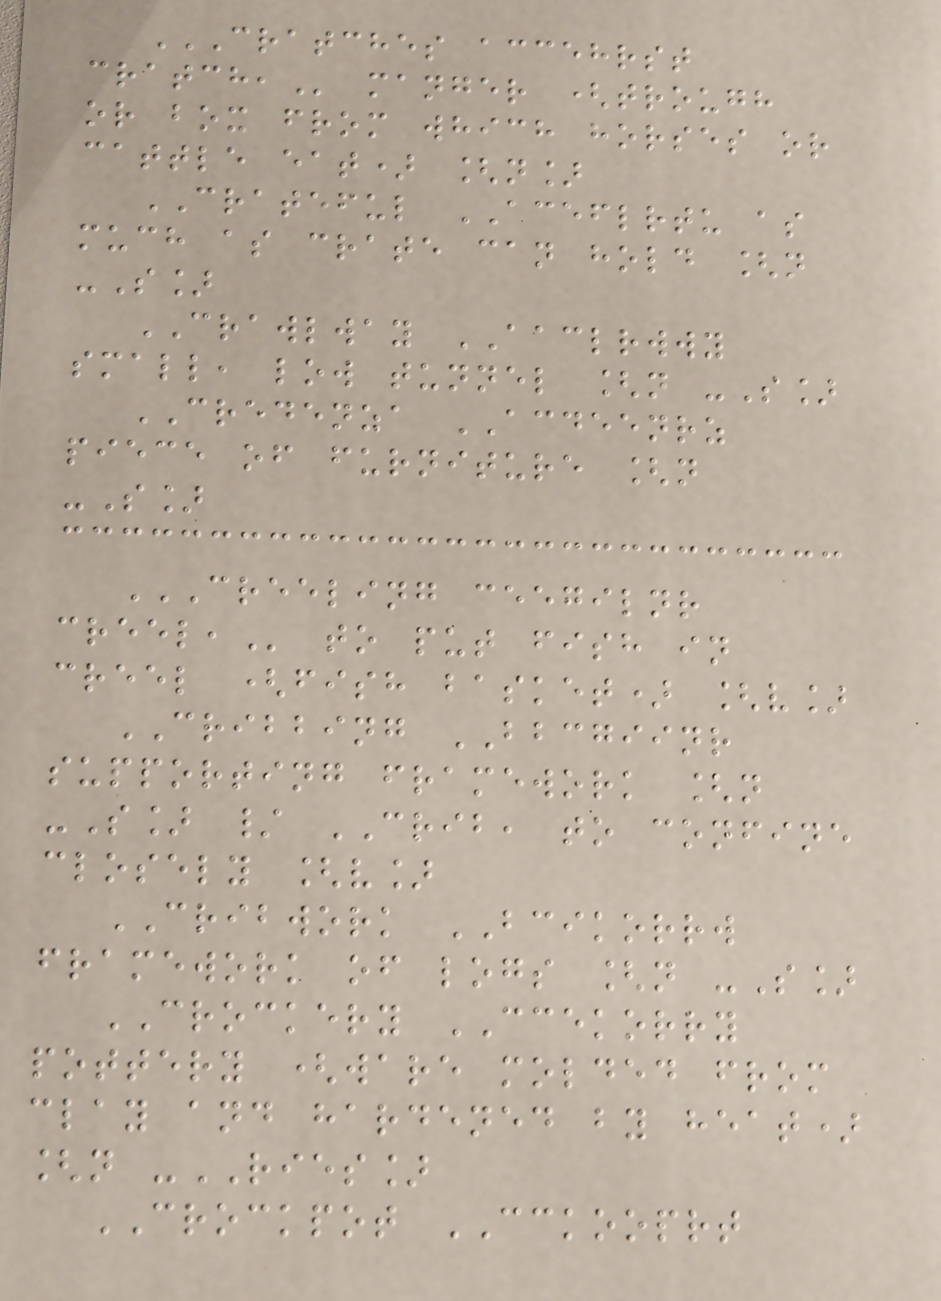CRATCHES ACCEHRST
CRATCH, manger (trough
or box from which horses or
cattle eat) [n]
CRATEFUL ACEFLRTU as
much as crate can hold [n
-S]
CRAWLWAY AACLRWWY
small, low tunnel [n -S]
CREDENZA ACDEENRZ
piece of furniture [n
-S]
CREELING CEEGILNR
CREEL, to put fish in
creel (fish basket) [v]
CRIBBING BBCGIINR
supporting framework [n
-S] / CRIB, to confine
closely [v]
CRIBWORK BCIKORRW
framework of logs [n -S]
CROCKERY CCEKORRY
pottery (ware molded from
clay and hardened by heat)
[n -RIES]
CROCKPOT CCKOOPRT
